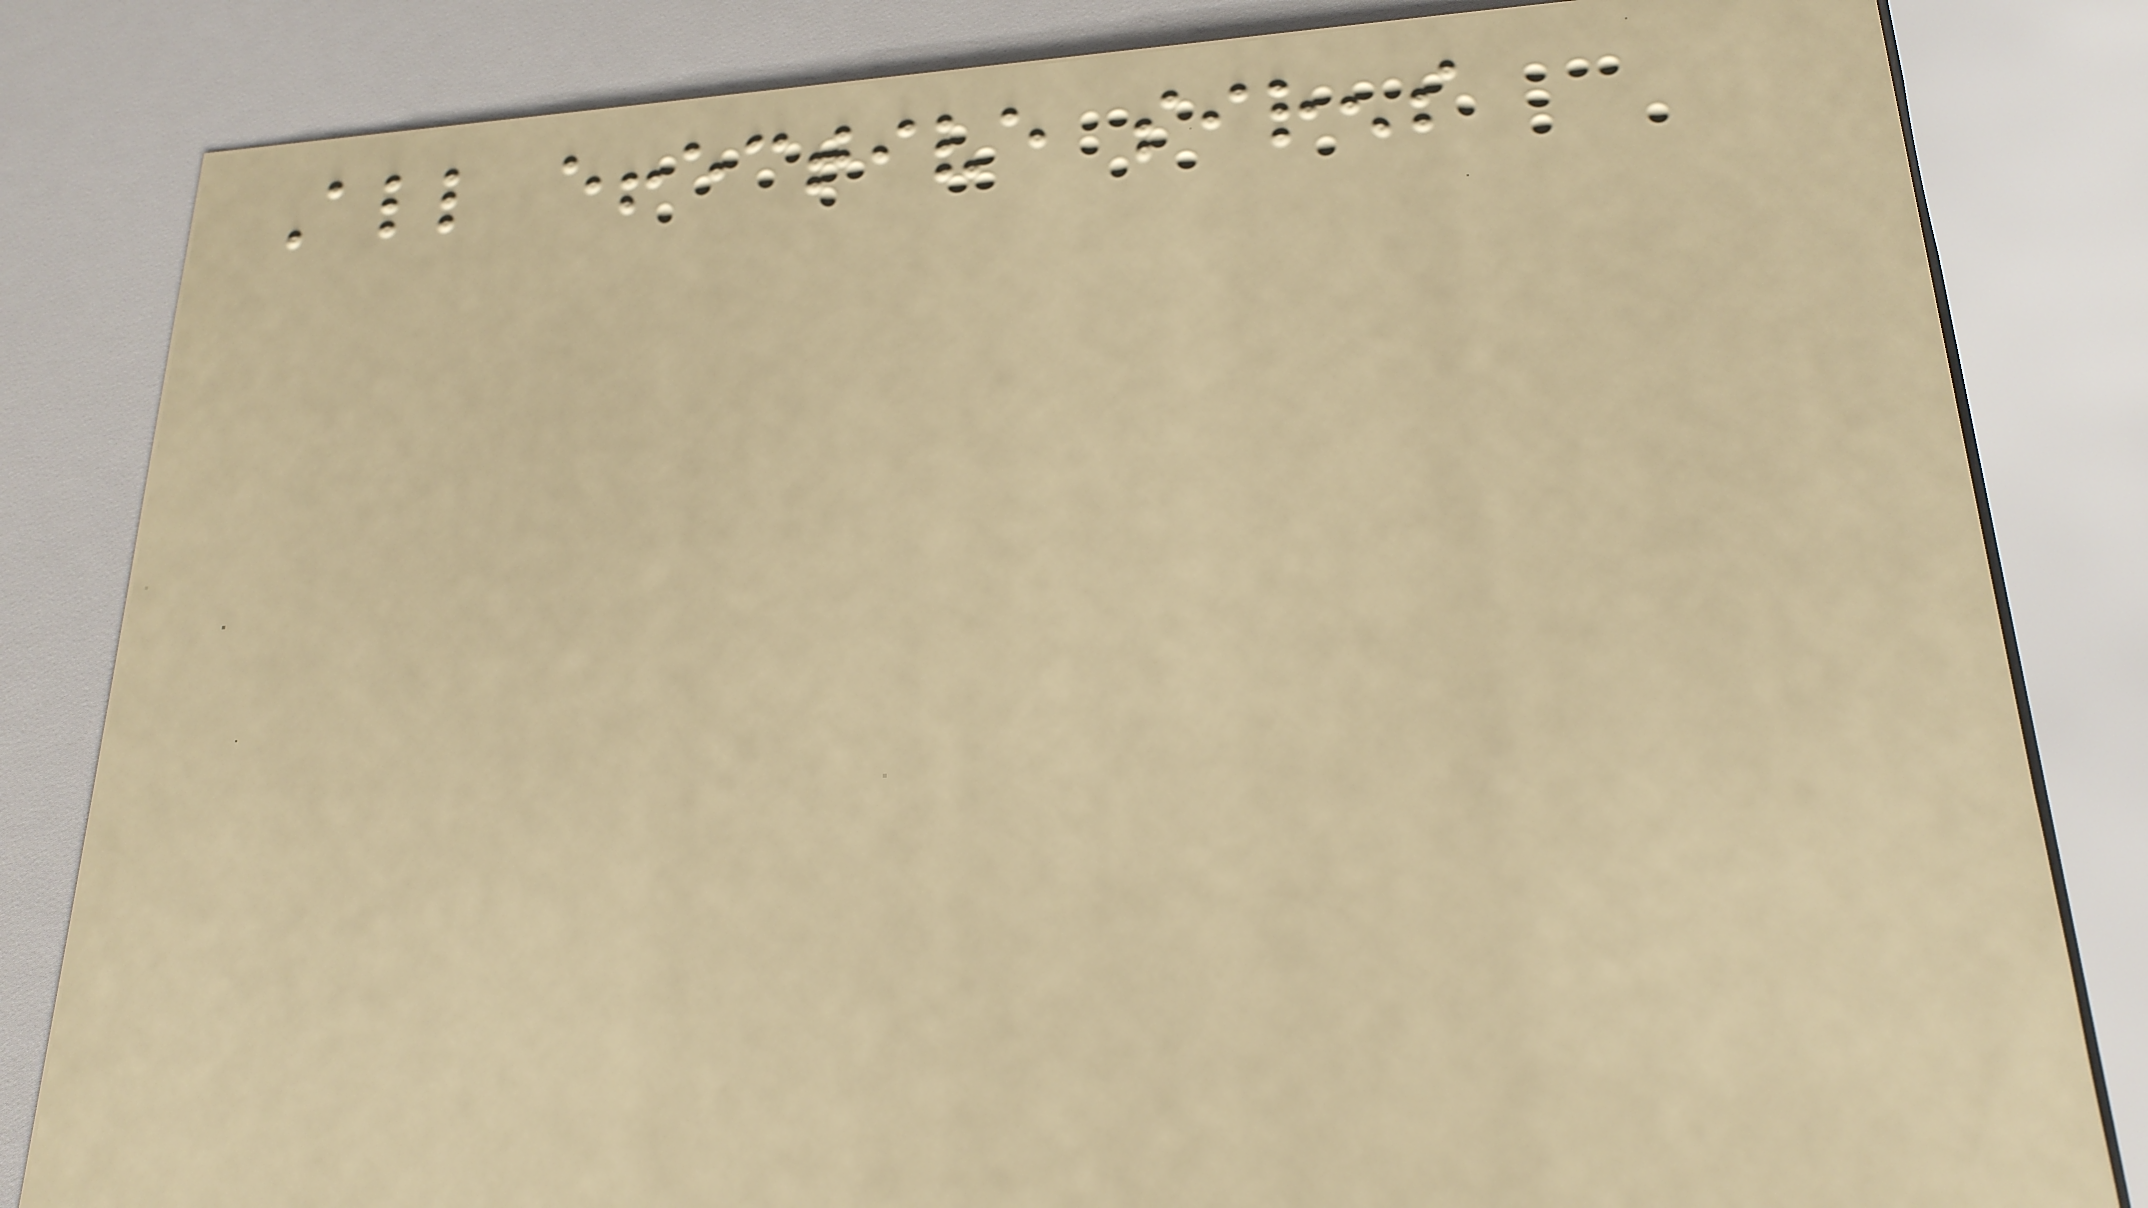All effective sirens
